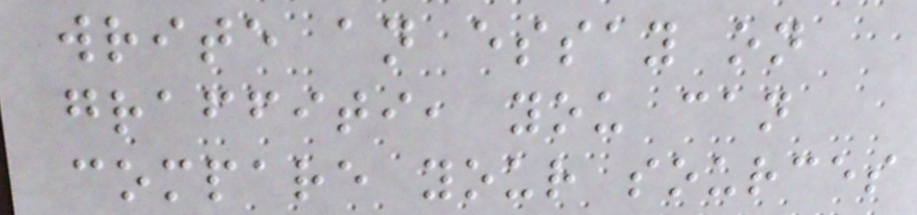write an essay on
graffiti, you can
compare your sources
